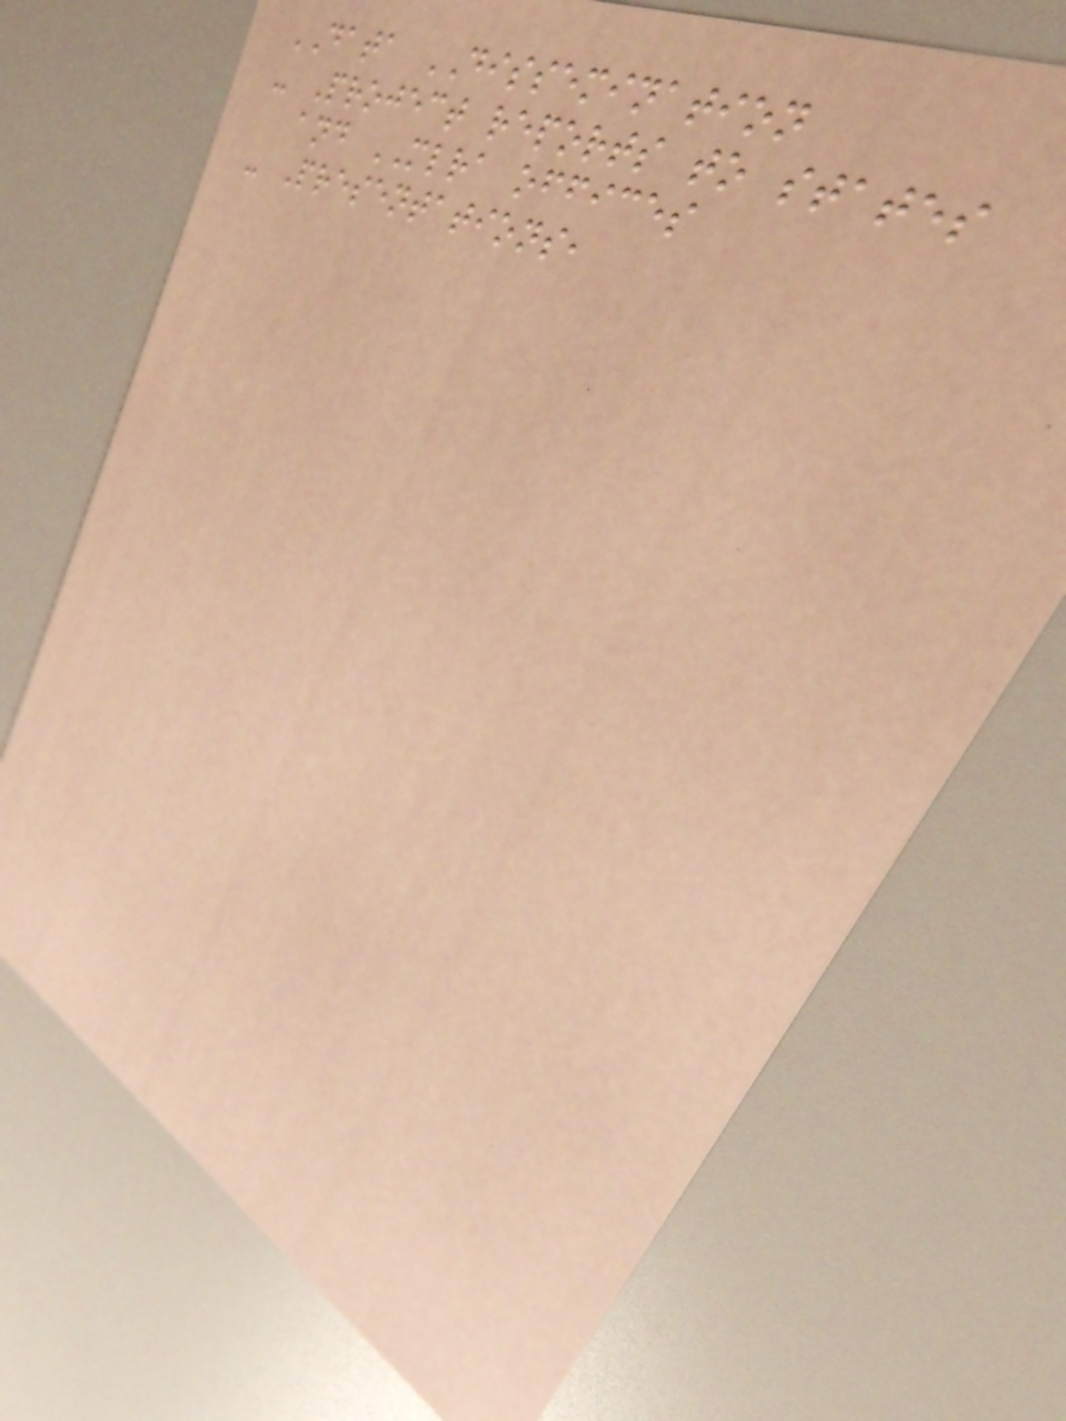DATA DISSEMINATION
- Project reports to states
and MLRA offices
- Presentations,
